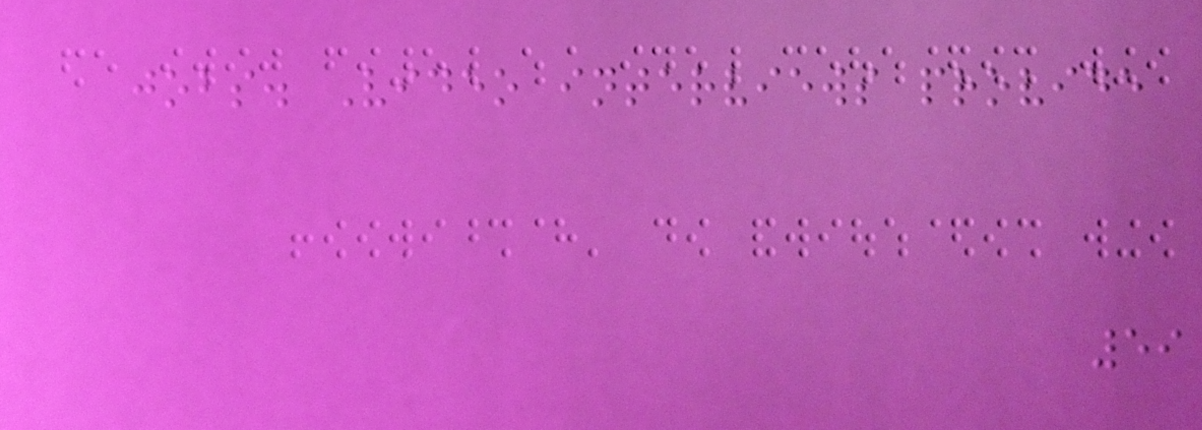jobs. Video interviews provide
59
